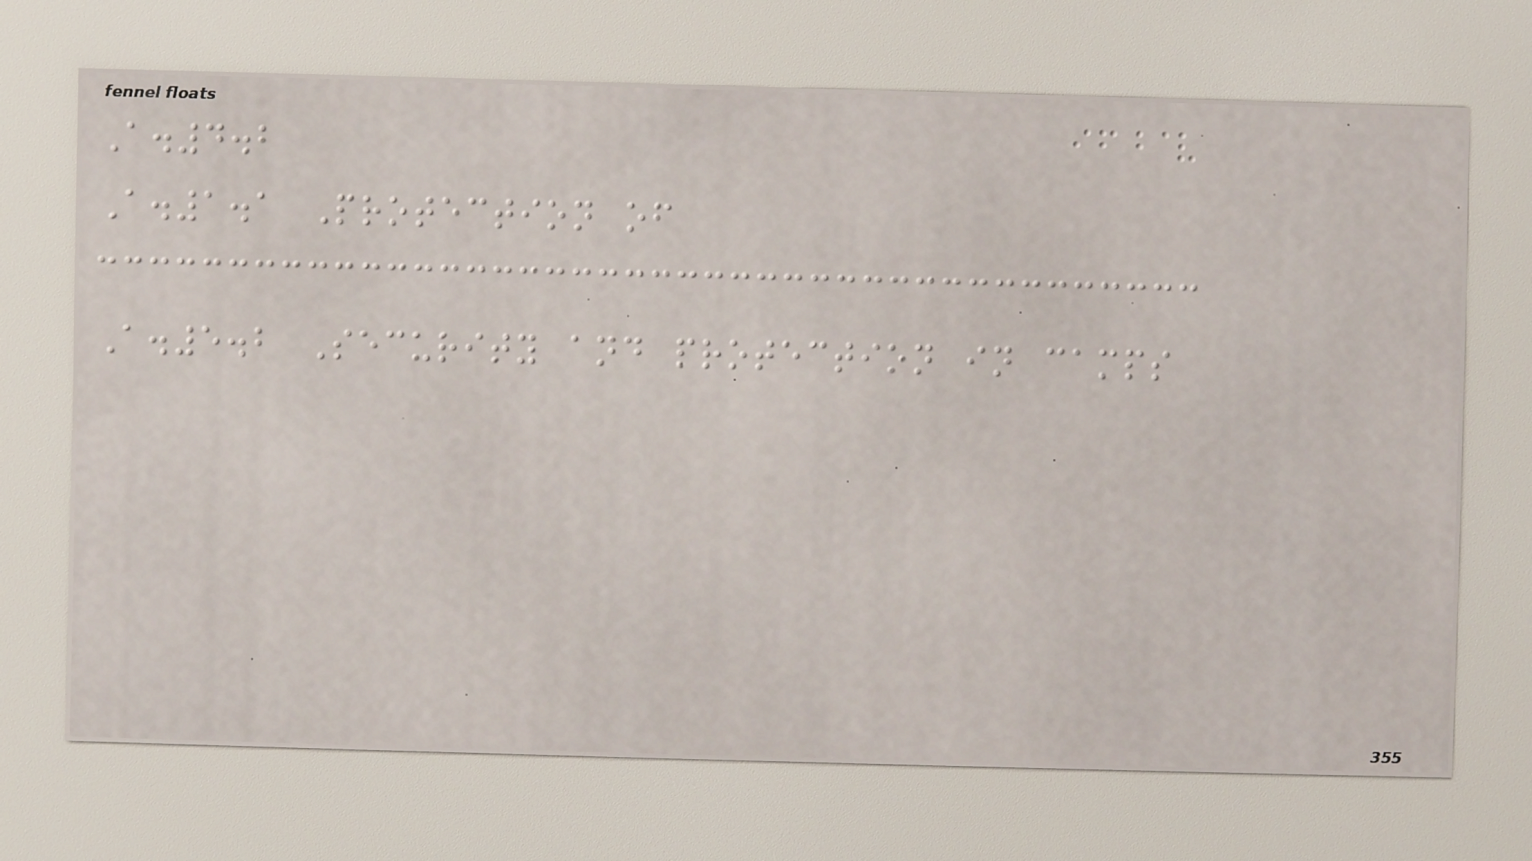A.4.2
A.1.1 Protection of
A.5.2 Security and protection in camps
